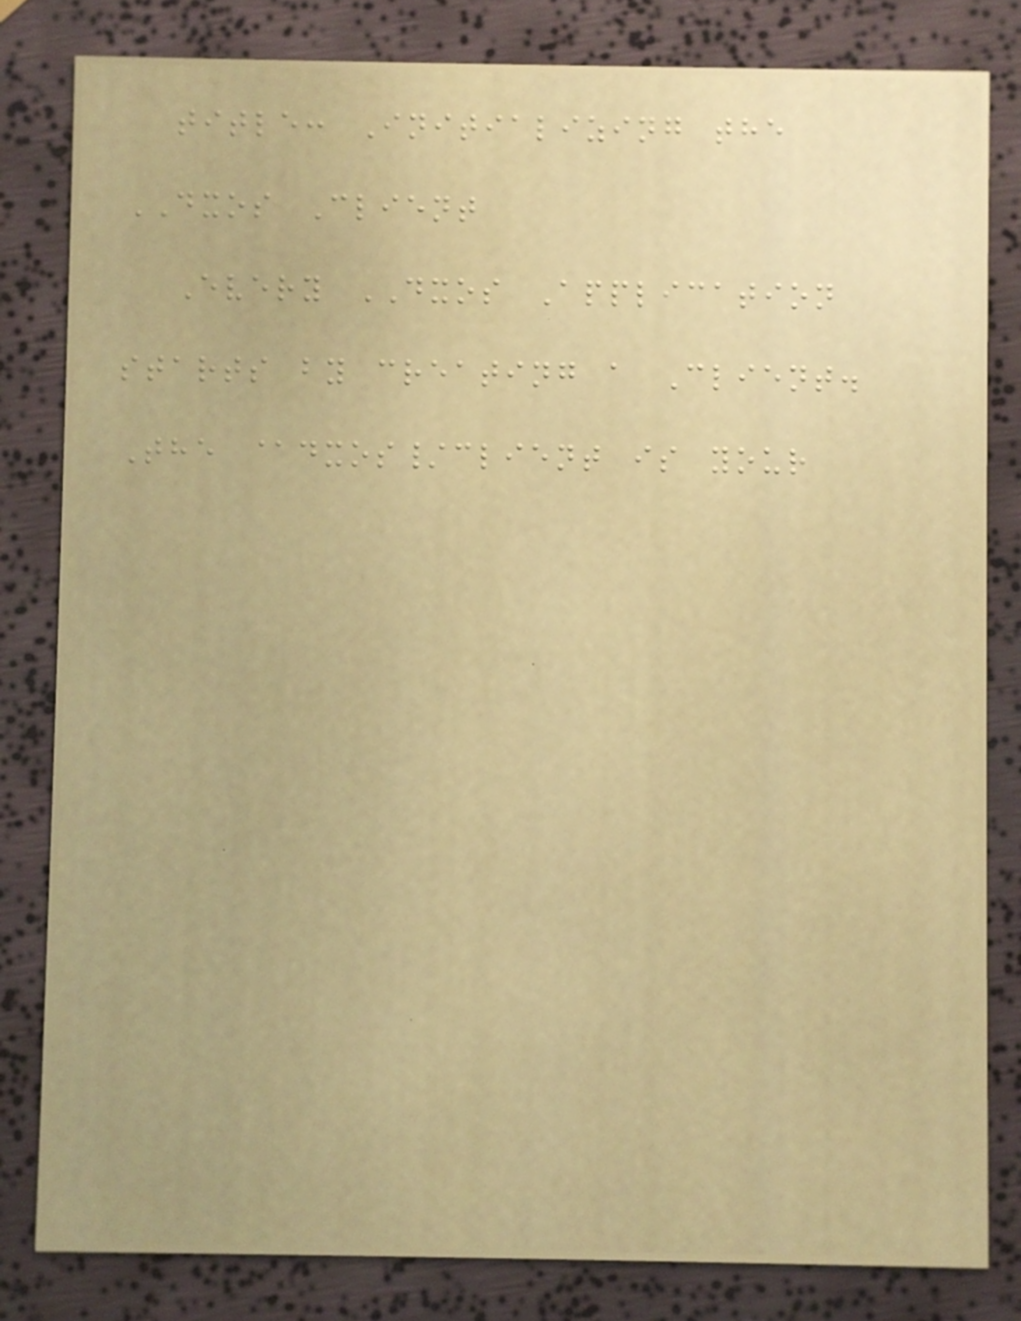title: Initializing the
DXOS Client
Every DXOS Application
starts by creating a Client.
The @dxos/client is your
